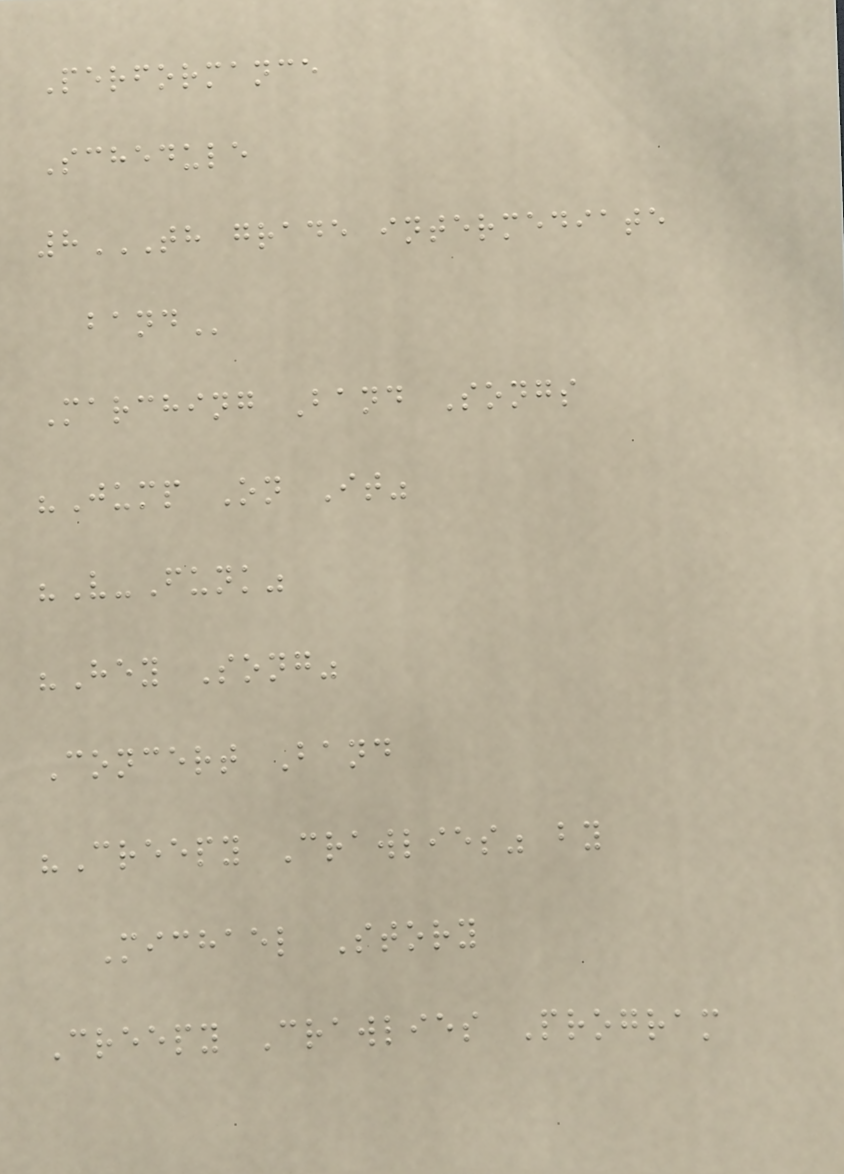Performance
Schedule
8TH GRADE INTERMEDIATE
BAND
Marching Band Songs
"Jump On It"
"V-Funk"
"Hey Song"
Concert Band
"Creepy Crawlies" by
Michael Story
Creepy Crawlies Program
